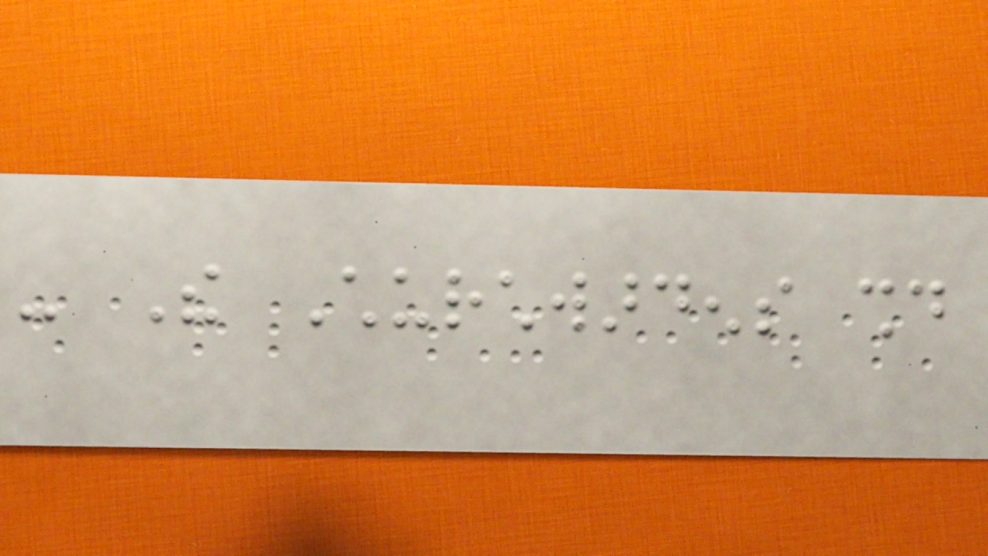- The Churchwardens should
